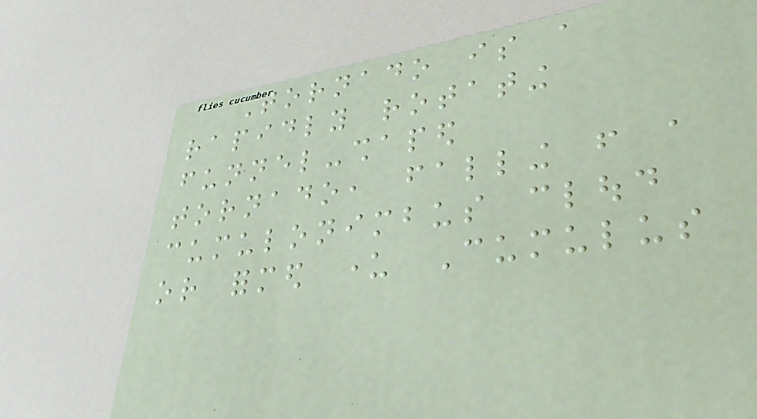Tornado is a
rapidly rotating
funnel-shaped
tornado, falling from a
cumulonimbus cloud
or formed under Cumulus
